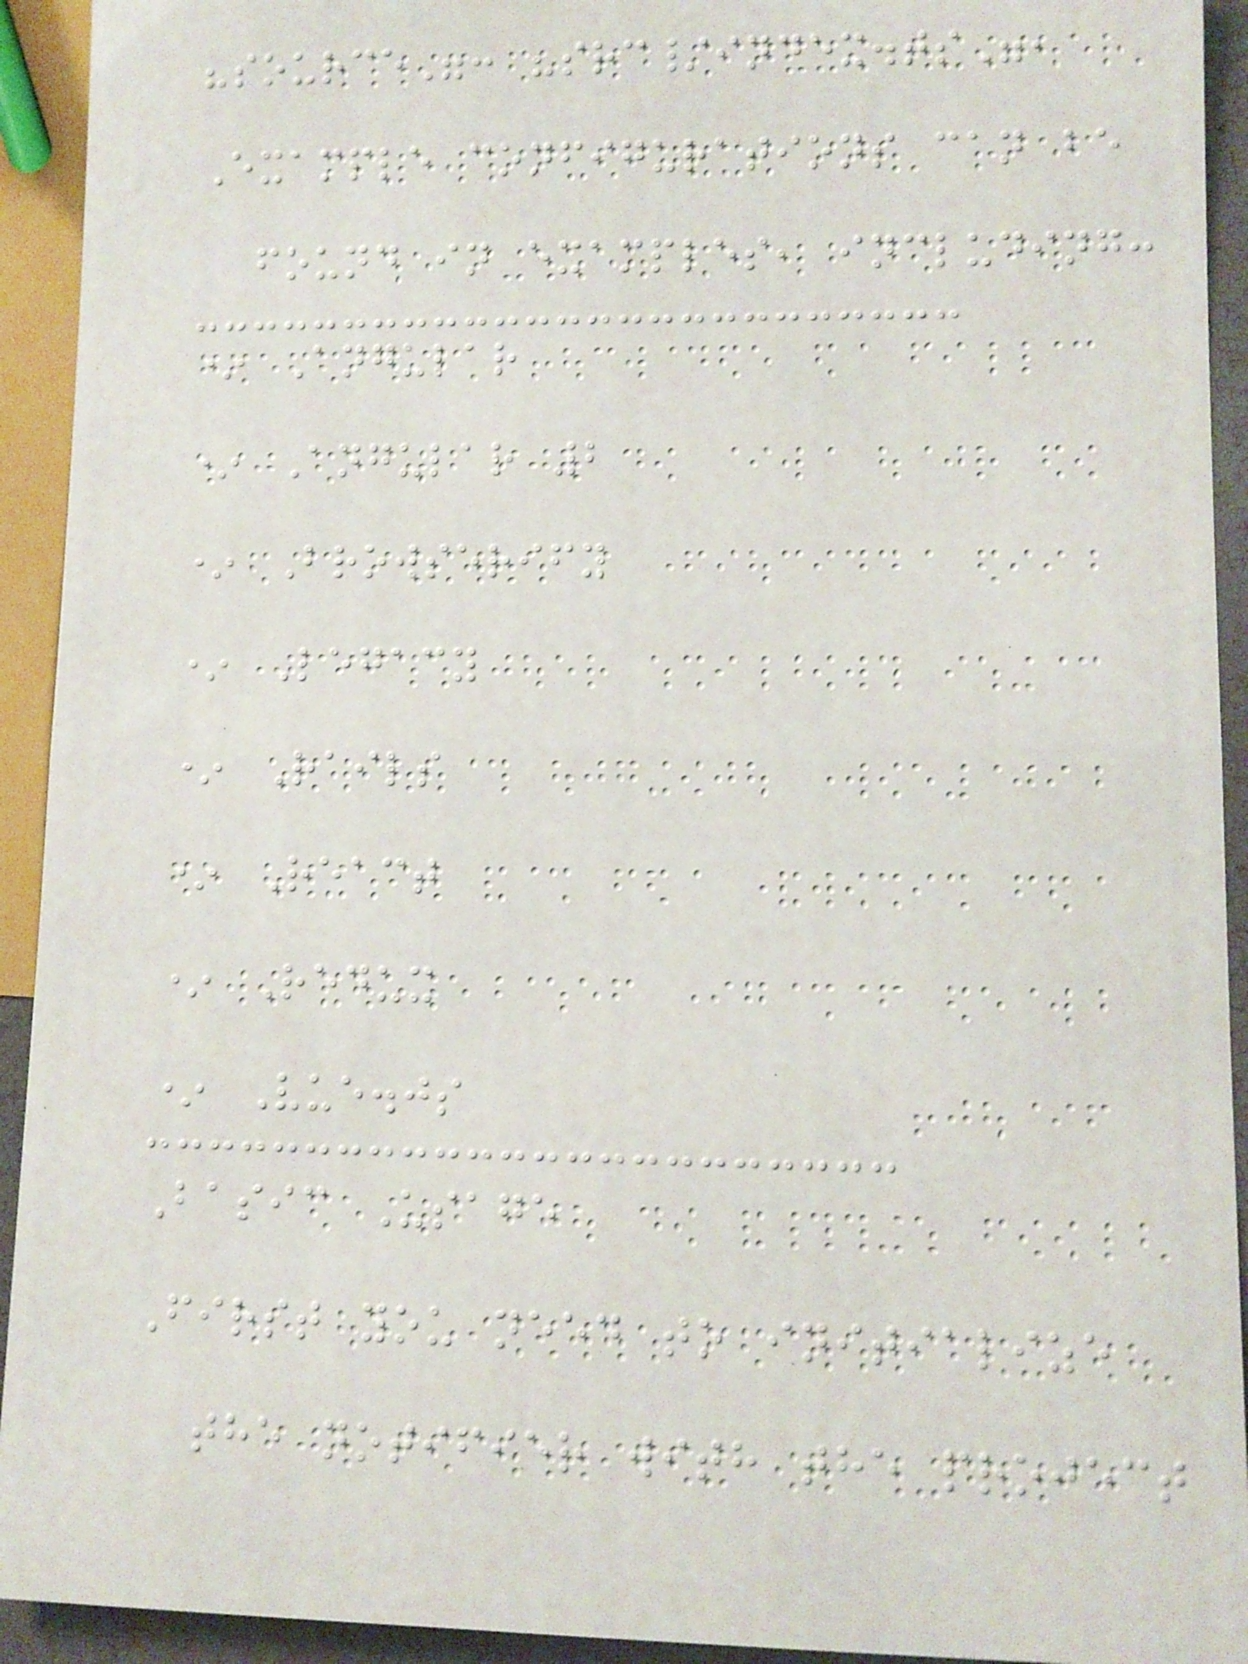"source": "src/index.ts",
Example configurations can be
found in examples, including:
* Angular
* Angular 2
* Browserify
* Legacy
* Rails
* React
* Redux
* Vue.js
Basic Usage
First you need to initialize
the notifier with the project
